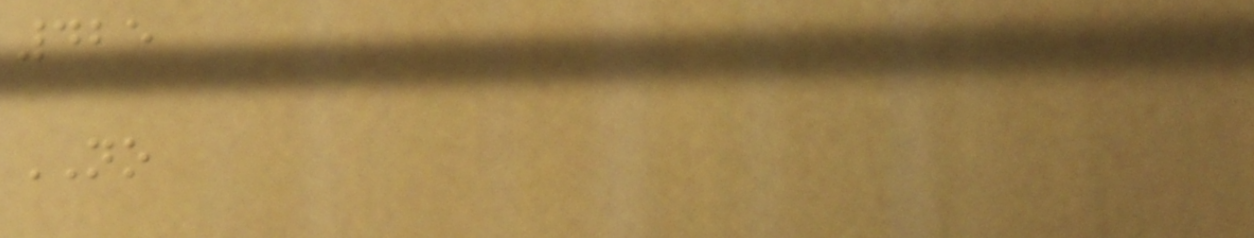425
NO
